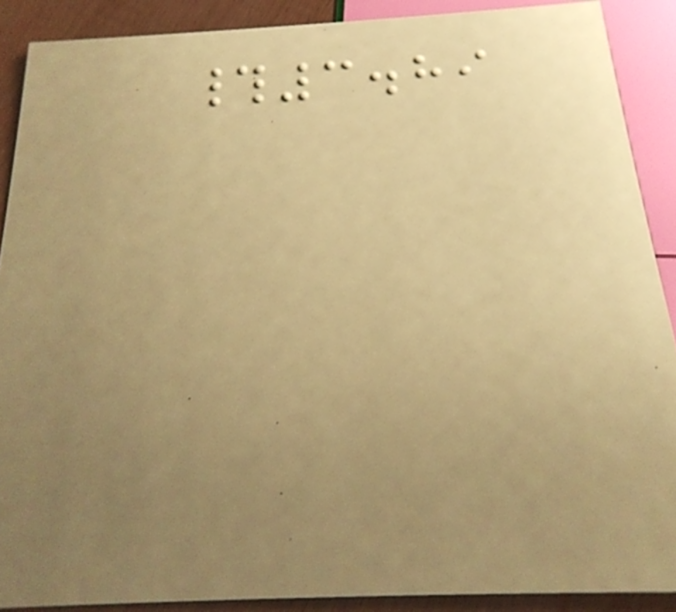#3.89
